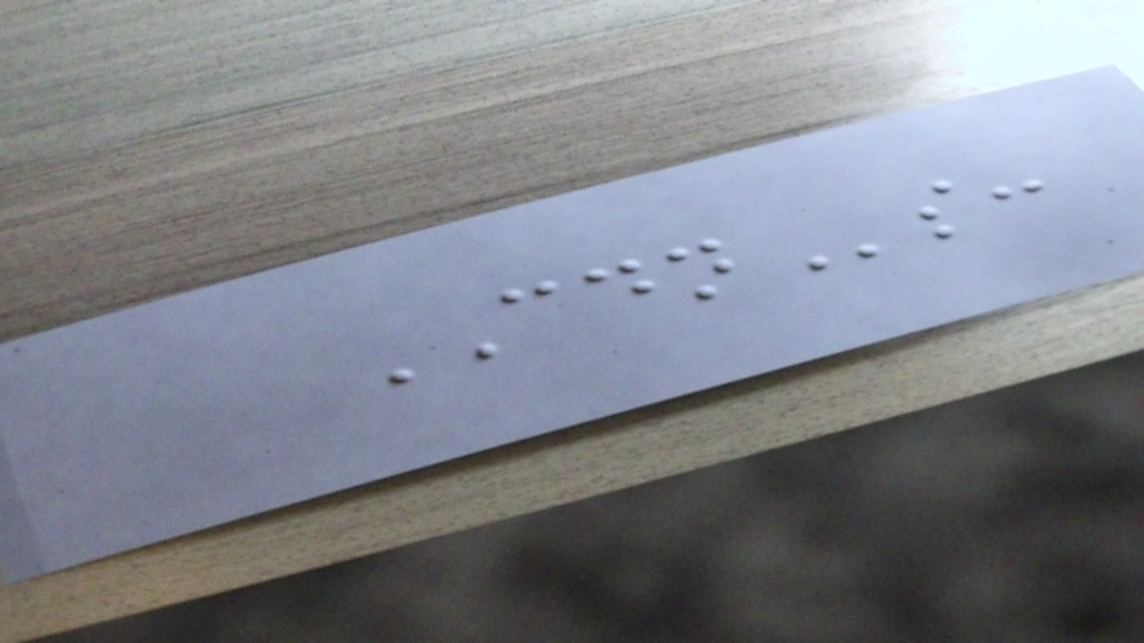CDNs:
